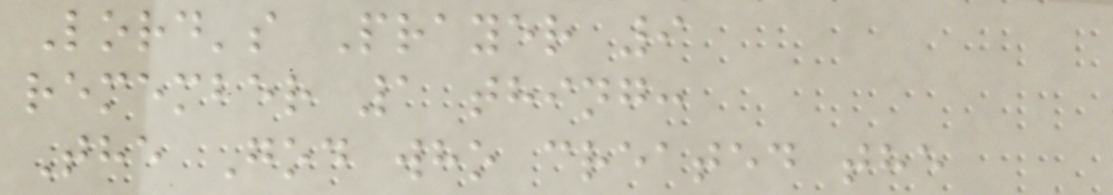Lord's Prayer 9
remember 1 thing:
The God who created the
